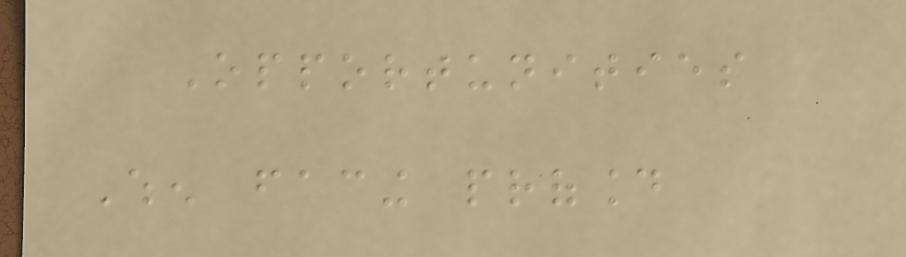Opportunities
When facing profound
